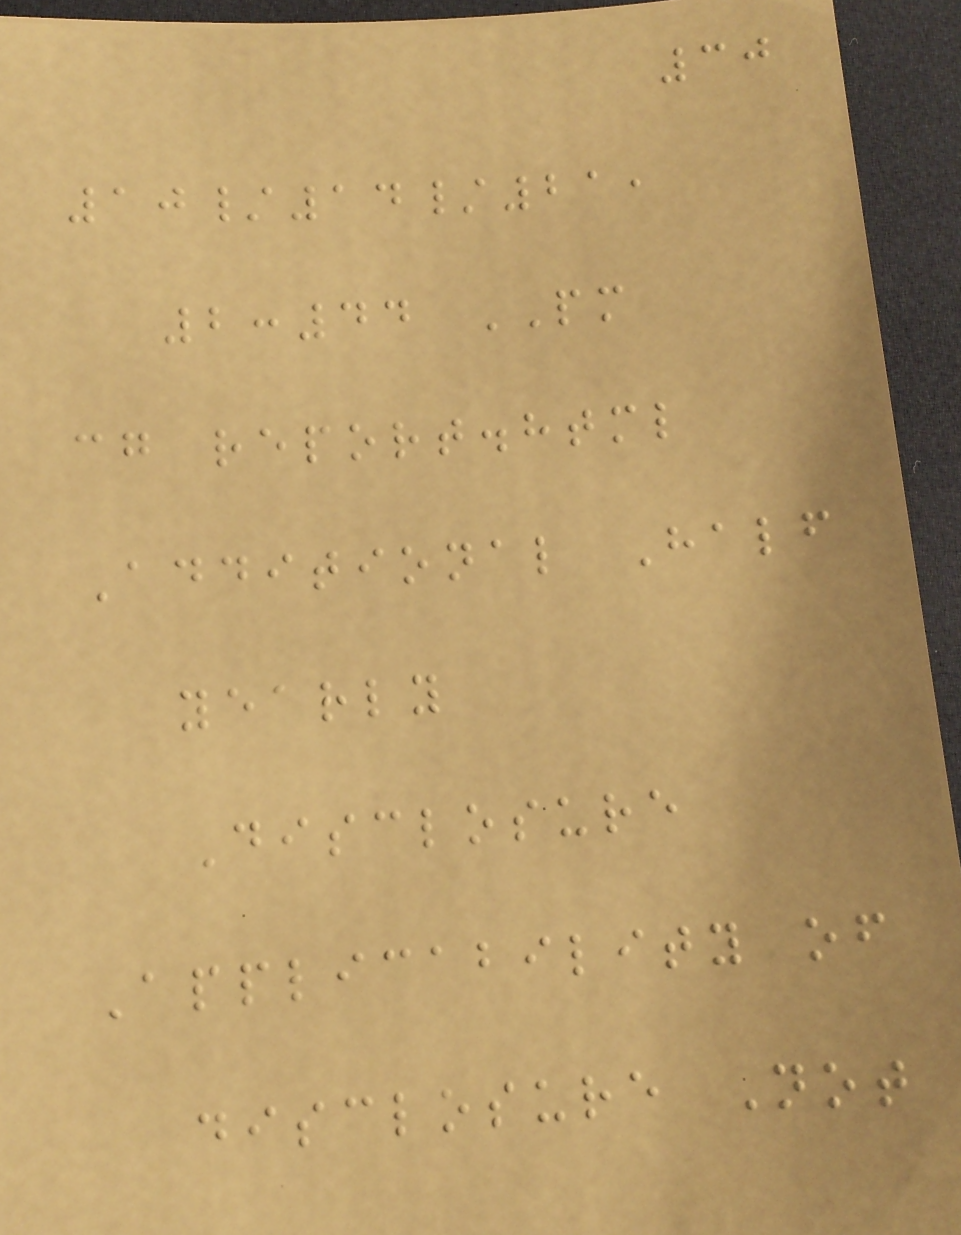30
10/14/21,
2:44 PM
cg report.html
Additional Half
yearly
Disclosure
Applicability of
disclosure Not
